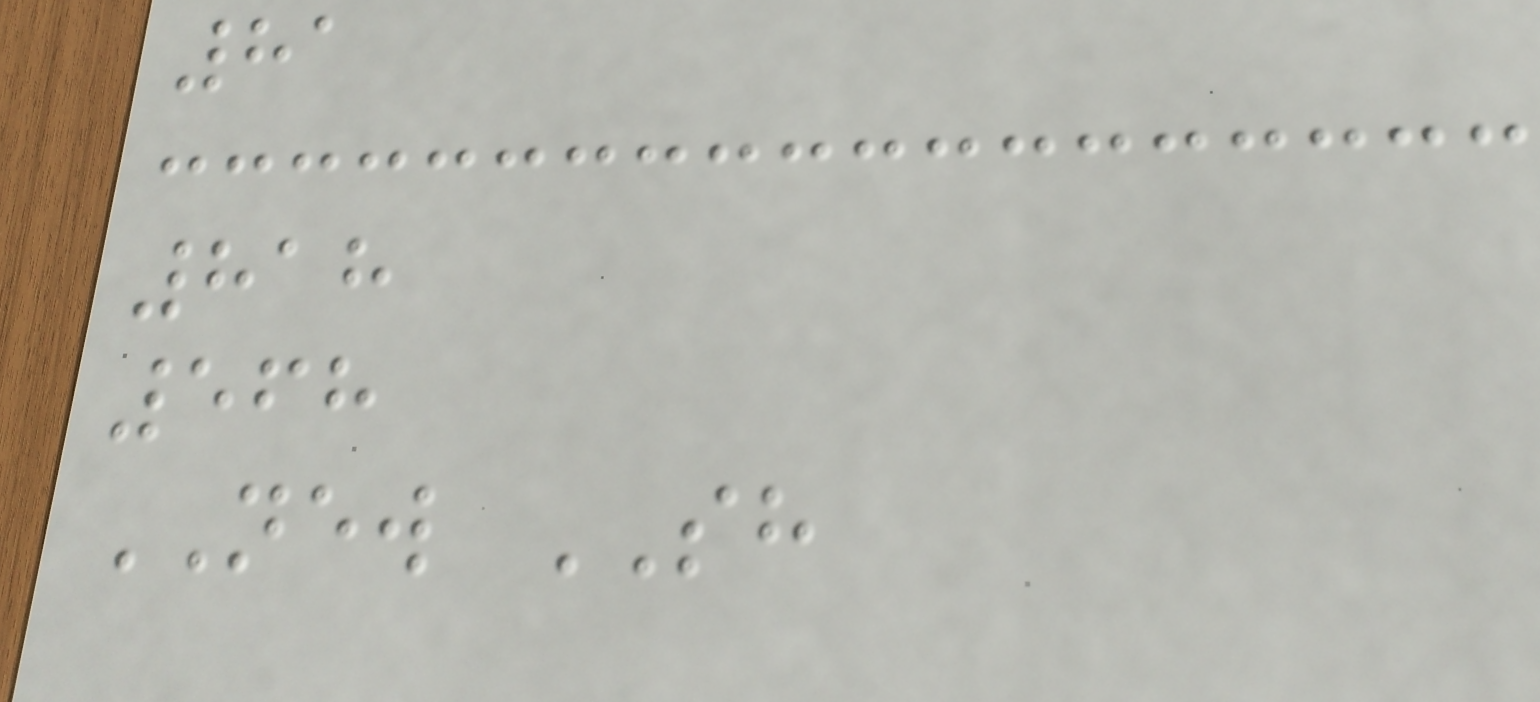81
818
568
NEW SH
